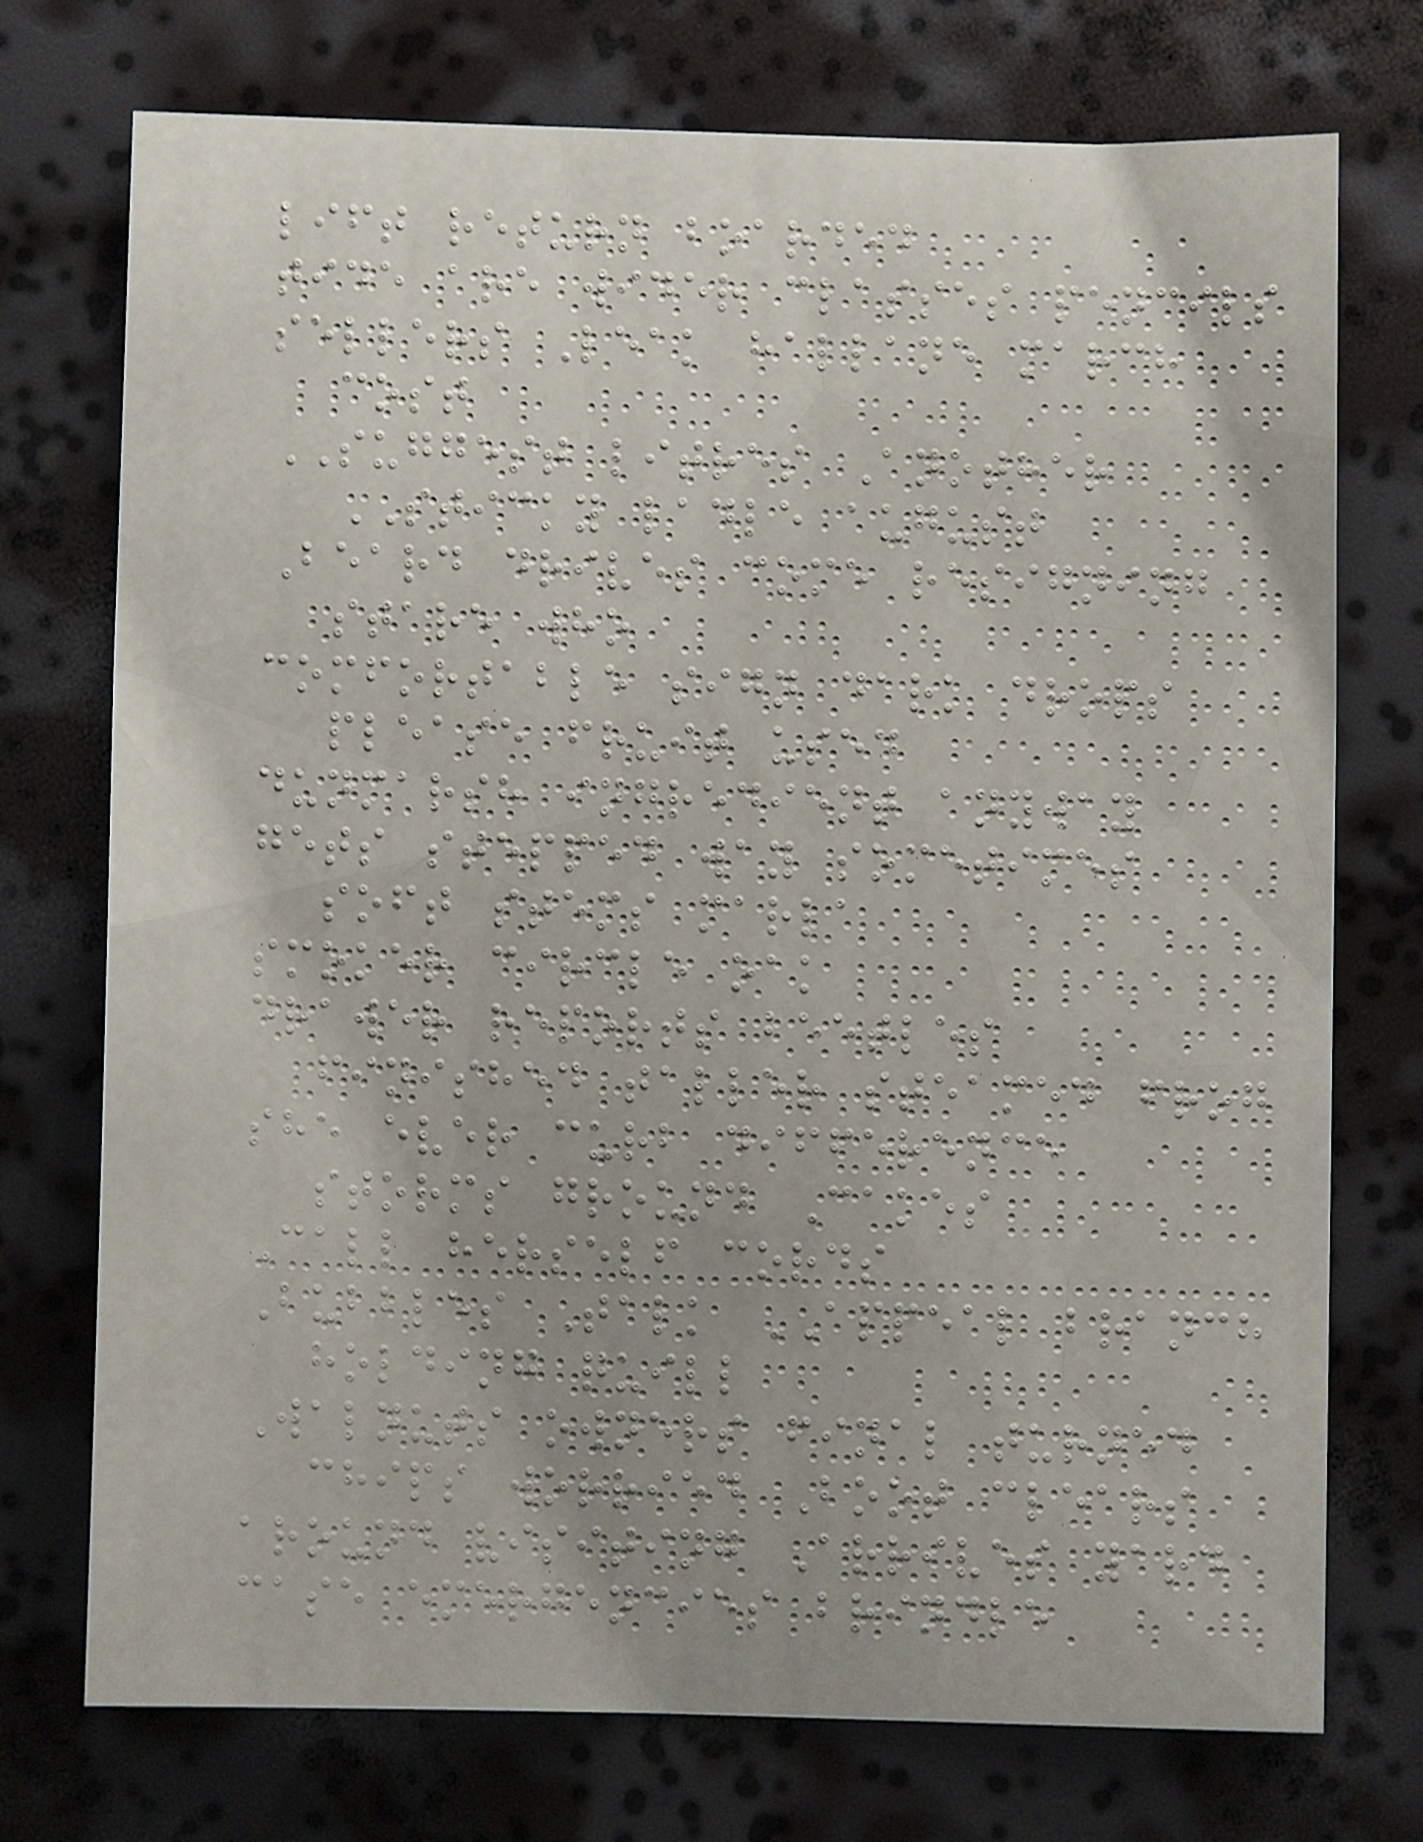lift return boarded
tide are wider classes pencils
sellers Leak hallane march
cost
SUGGEST litres Another
STICKY ladle august
Beard drives come resigning
stare who
comfortable sign dark drops
please fruit used
dunmarsh ingredient anyway
gets stepped way sometimes
soft stems marla
smoker circle oak
drawer reports beetles
finished taller steamed frog
she ever curb difference
storms ground Cakes
Call herself cords
Bubbles Talk APPEAL branch
holding quill
Walnuts owners final turned
chips worried Boot clears
around visiting Arrives yard
case emergencies brindle
